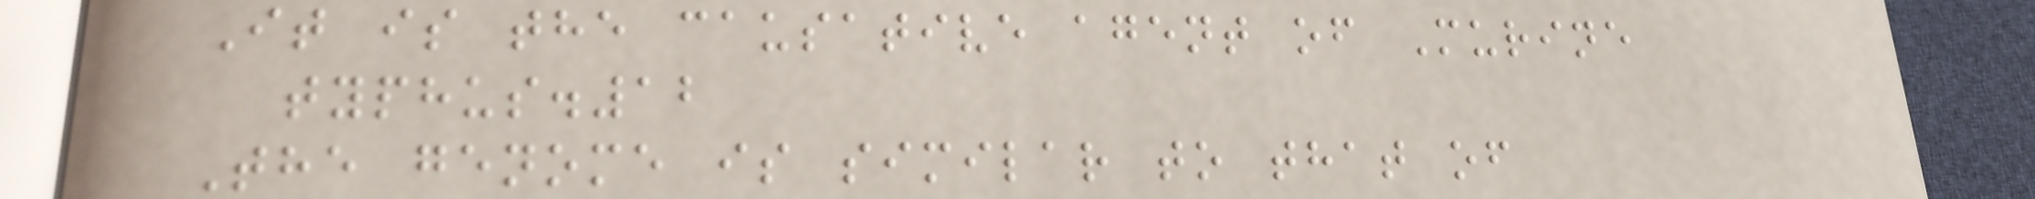It is the causative agent of Murine
typhus.12
The genome is similar to that of
